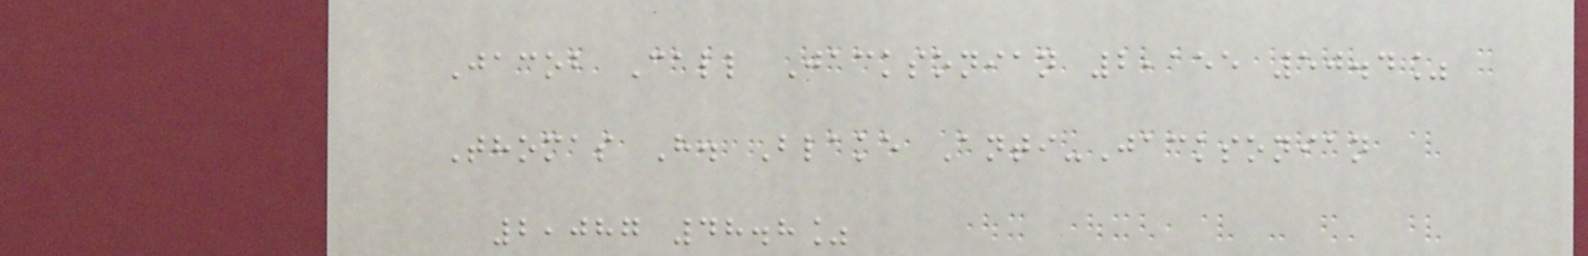Jacob Call Jacksonian 2,155 50.4%
Thomas H. Blake Anti-Jacksonian
2,087 48.8%
